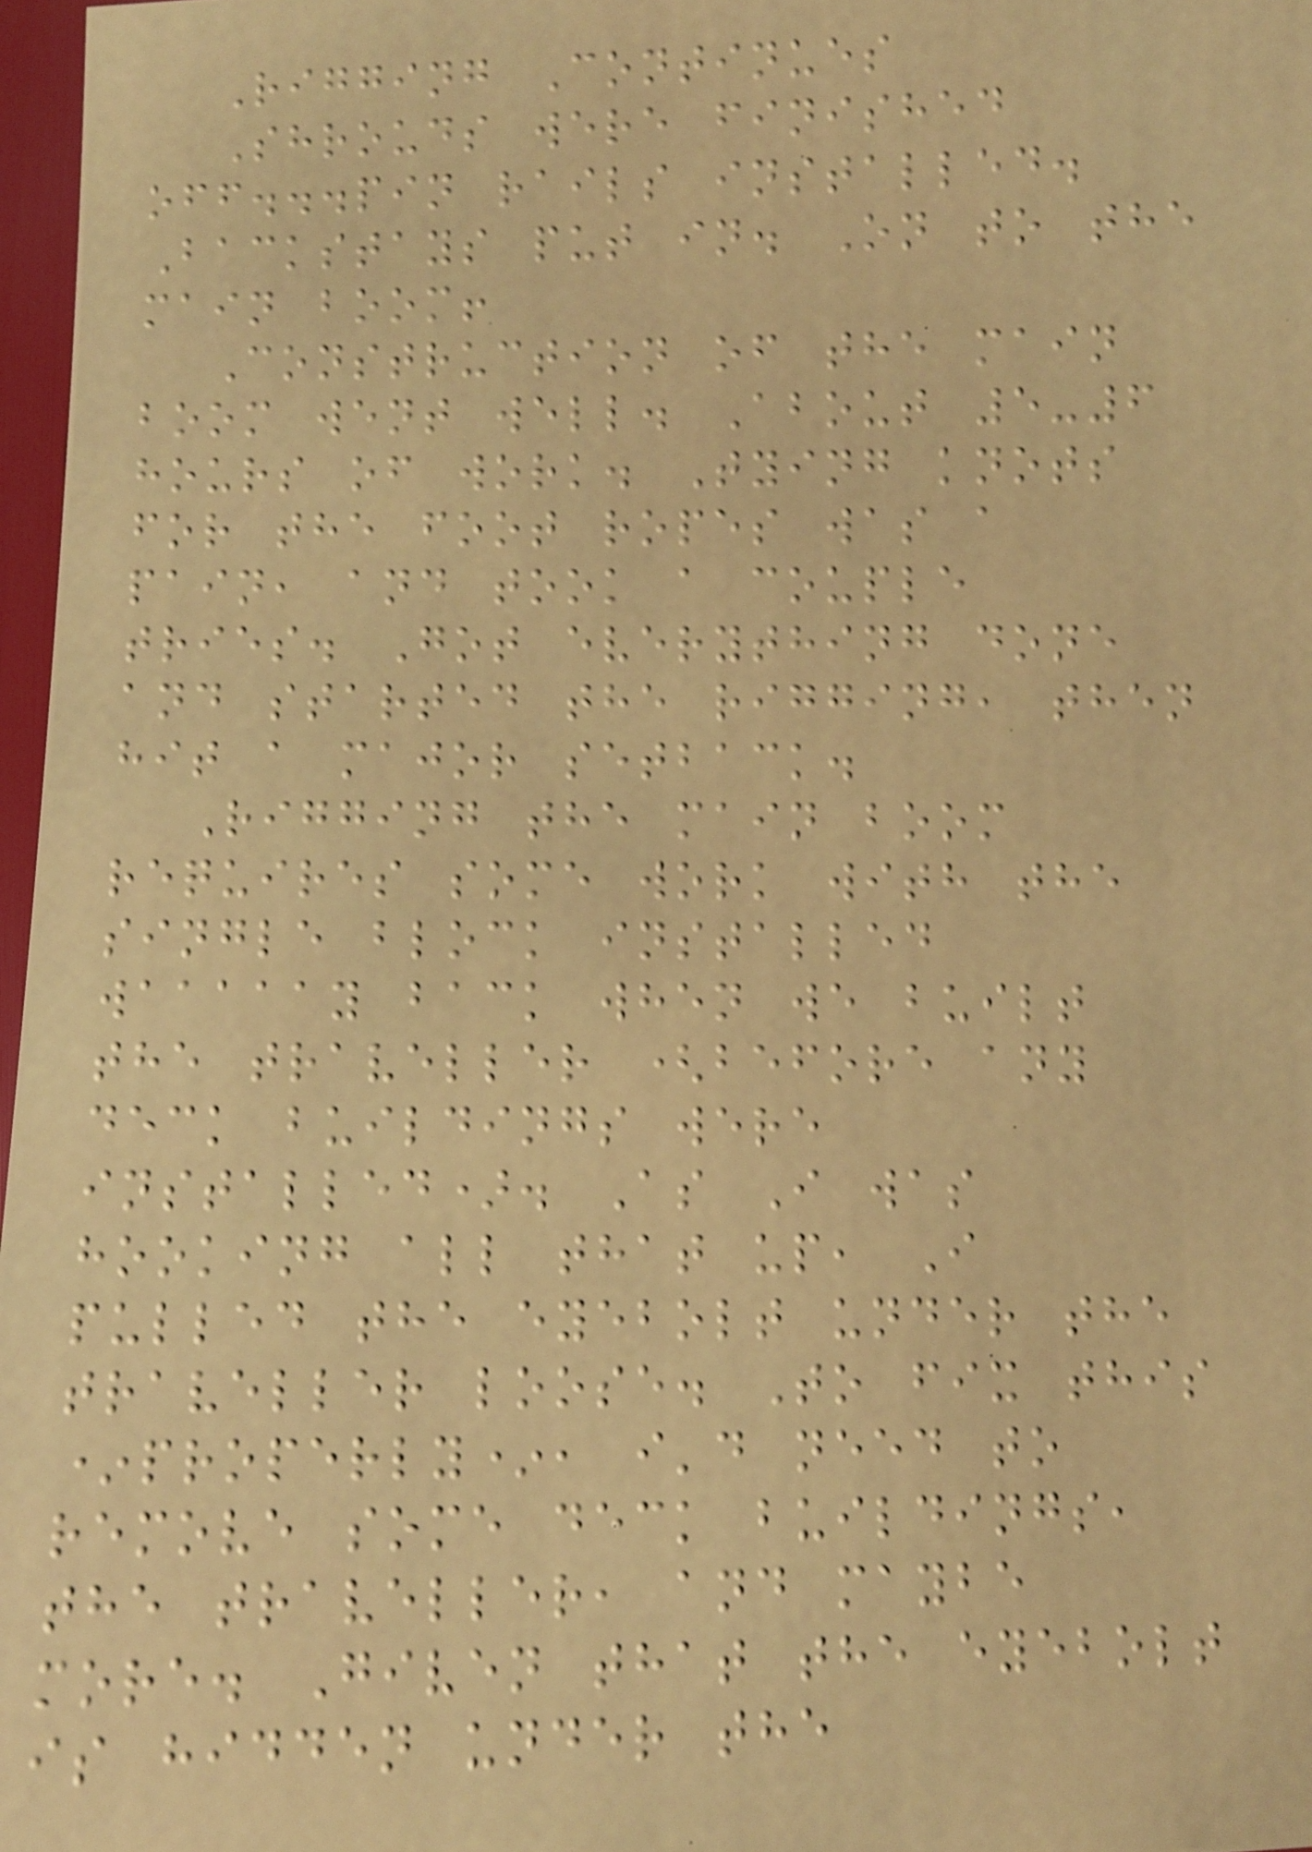Rigging Continues
Shrouds were finished
off...pin rails installed.
Backstays put in. On to the
main boom!
Construction of the main
boom went well. About 5-6
hours of work. Tying knots
for the foot ropes was a
pain, and took a couple
tries. Got everything done
and started the rigging, then
hit a major setback.
Rigging the main boom
requires some work with the
single block installed
waaaaay back when we built
the traveller (before any
deck buildings were
installed). As I was
hooking all that up, I
pulled the eyebolt under the
traveller loose. To fix this
*properly*, i'd need to
remove some deck buildings,
the traveller, and maybe
more. Given that the eyebolt
is hidden under the
